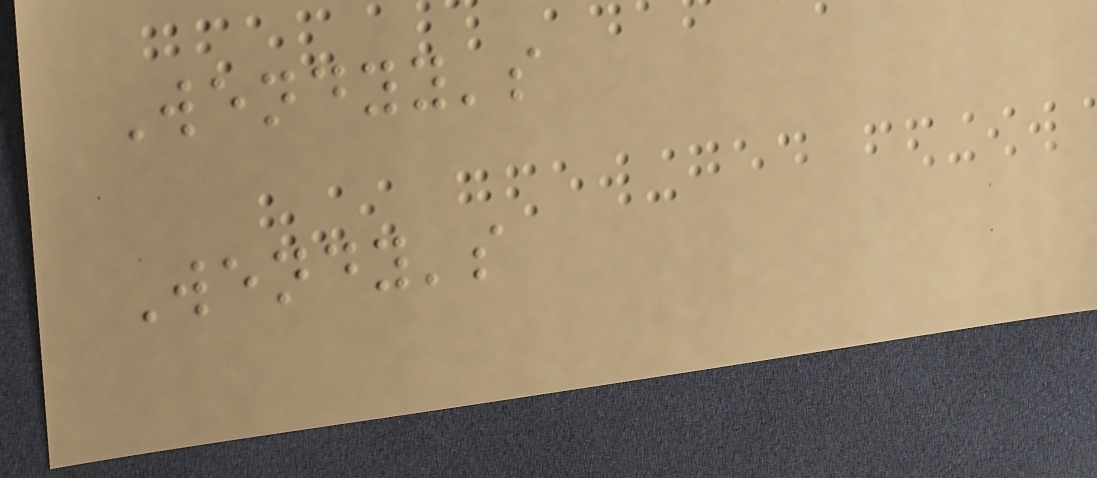Wendyy's
Wendy's
